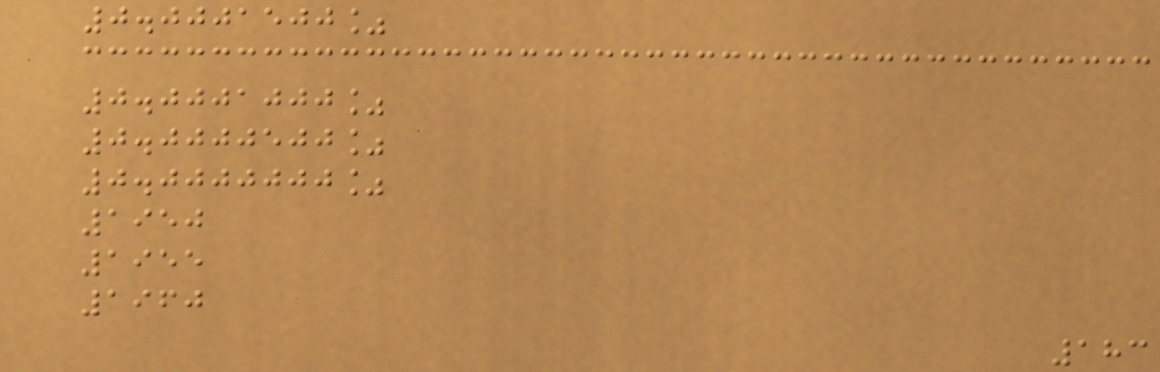0.0001500%
0.0001000%
0.0000500%
0.0000000%
1950
1955
1960
183
